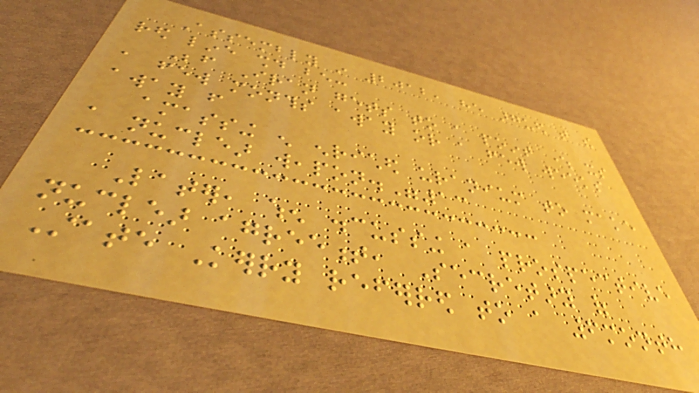Assembly in 2012, he argued that the
red line should be:
Before Iran gets to a point where its
a few months away or a few weeks
away from
amassing enough enriched uranium to make
a nuclear weapon."13
Later, when discussing a prospective
nuclear agreement, Secretary of
State Kerry referred to a 6month
